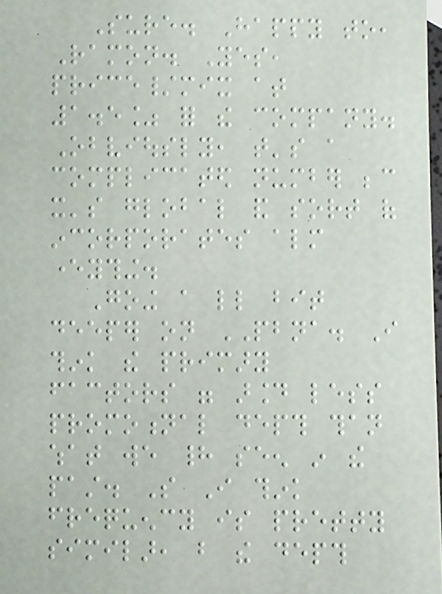Sure. Happy to,
Ramon. Yes,
price/mix at
1.5% for the company.
Obviously, that's a
complicated number because
it's global and sort of
incorporates almost
everything.
Going a little bit
deeper on PBNA. I
think the primary
factors were around less
promotional depth than
what we had seen in the
past. So I think
frequency is pretty
similar, but the depth
